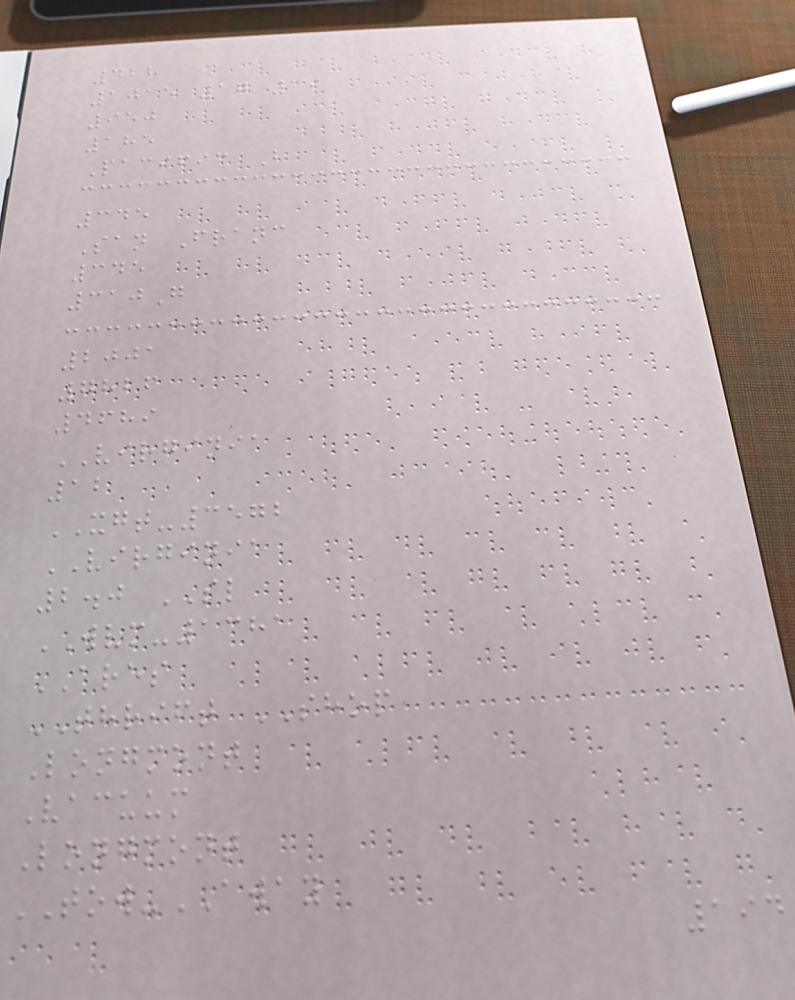428
1015 17 19
950
185
Pacific B
345
San Franc
345
310G
2001
7826
4689
VIRGINIA
12
XGT-3572
VIRGINIA
2.0 SL
WVM-1381
ARES
THRIFT SHOP
Longmont
Vacuum
Longmont
TOW-AWAY
194
